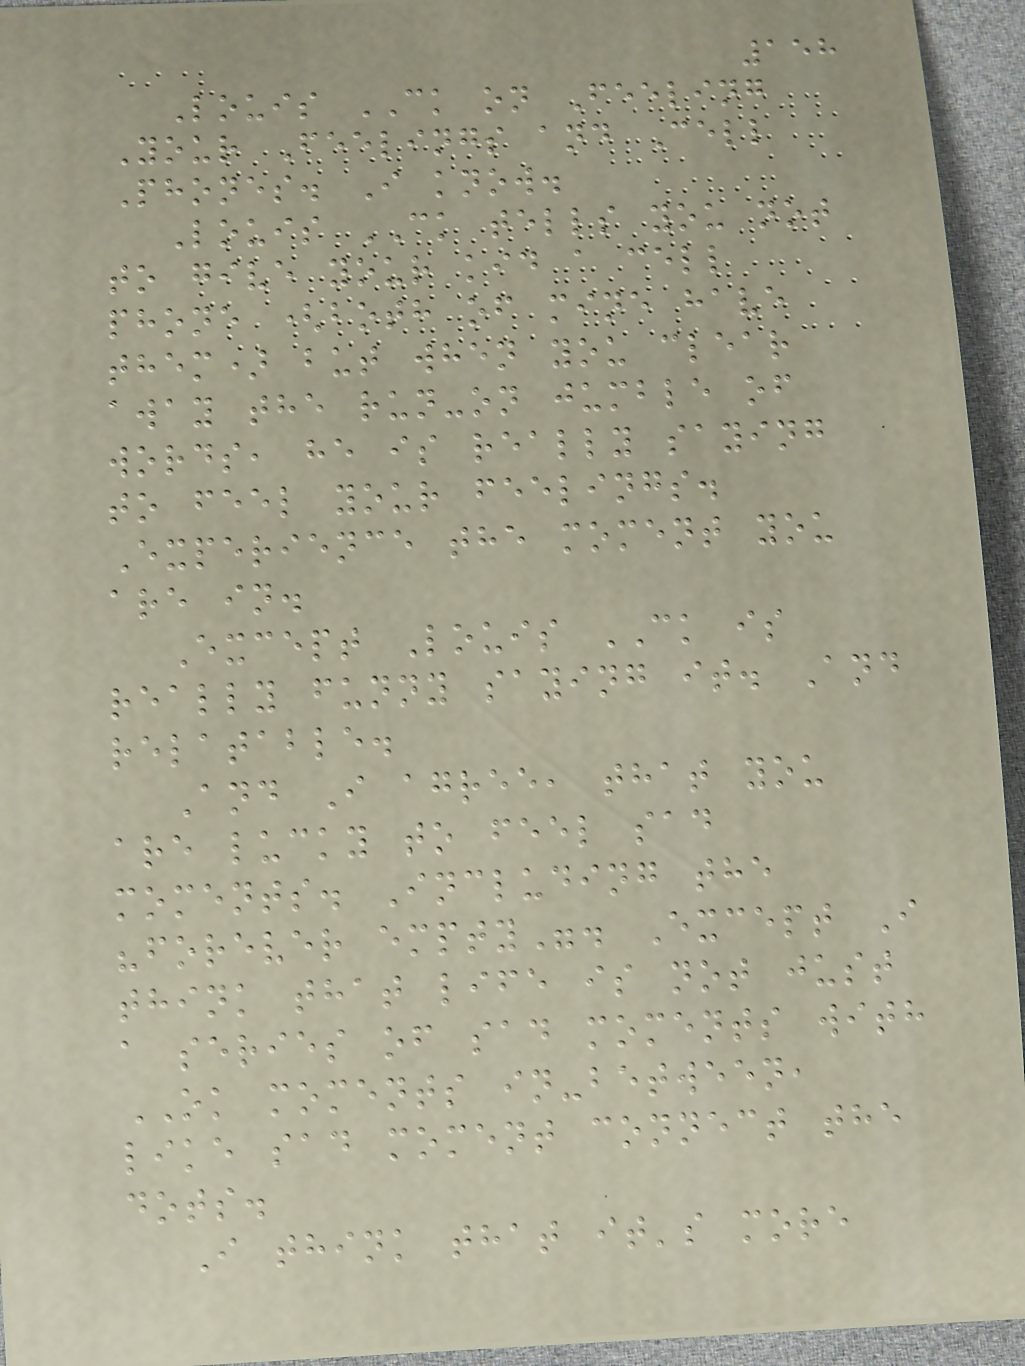158
Louis CK on Feeling
Your Feelings and Cell
Phones. I know.
Louis CK tells you not
to give your kid a cell
phone (both of mine have
them) but when you clear
away the run-on jumble of
words, he is really saying
to feel your feelings.
Experience the moment you
are in.
Except Louis CK is
really funny saying it. And
relatable.
And I agree, that you
are lucky to feel sad
moments. Including the
"forever empty". Except I
think that life is not just
a series of sad moments with
OK moments in-between,
like sad moment connect the
dots.
I think that it's more
